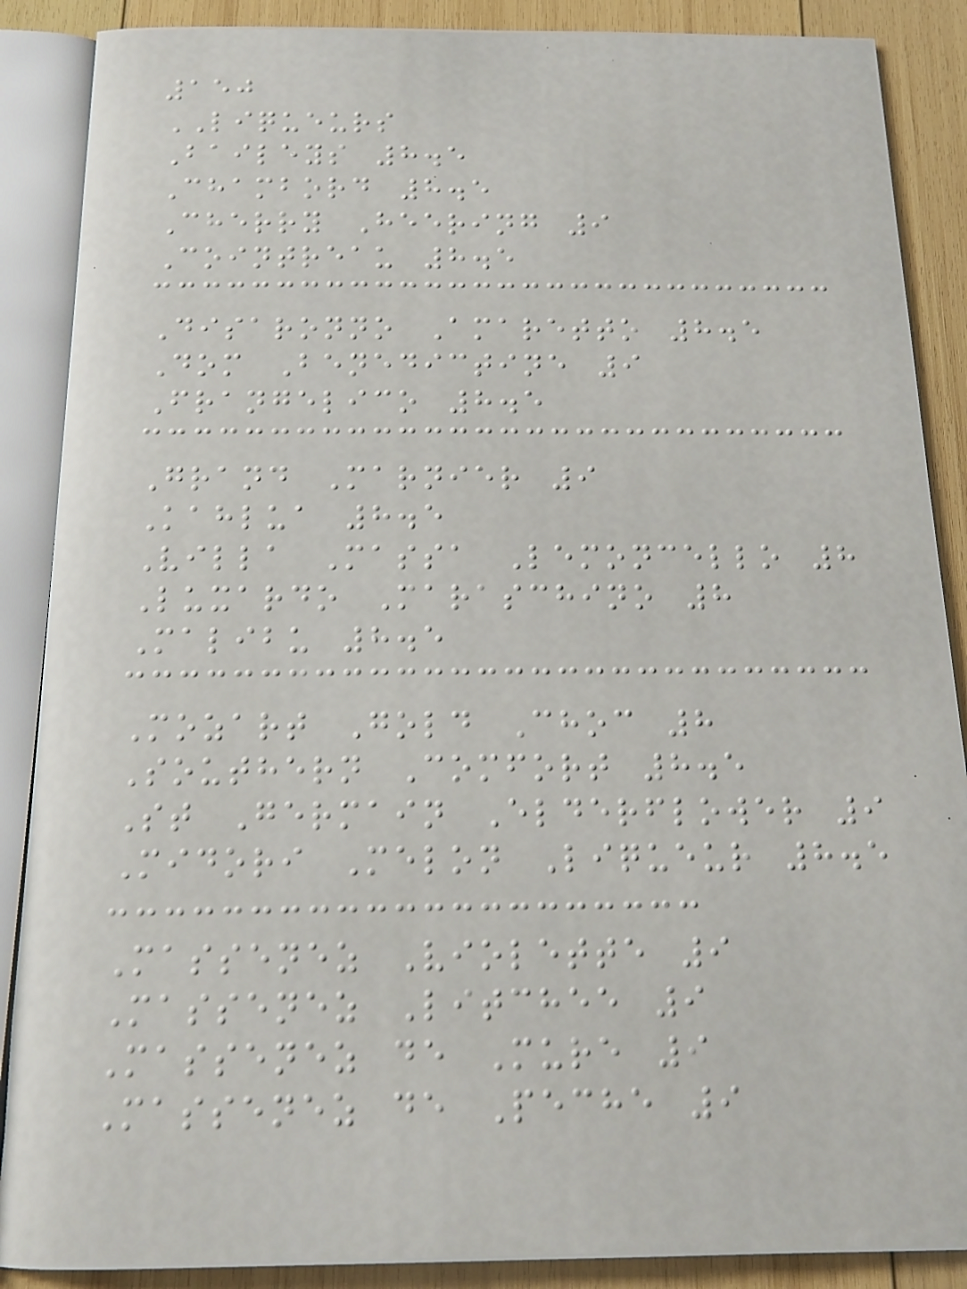150
LIQUEURS
Baileys 8.5
Chambord 8.5
Cherry Heering 9
Cointreau 8.5
Disaronno Amaretto 8.5
Dom Benedictine 9
Frangelico 8.5
Grand Marnier 9
Kahlua 8.5
Villa Massa Lemoncello 8
Luxardo Maraschino 8
Malibu 8.5
Mozart Gold Choc 8
Southern Comfort 8.5
St Germain Elderflower 9
Midori Melon Liqueur 8.5
Massenez Violette 9
Massenez Litchee 9
Massenez de Mure 9
Massenez de Peche 9
